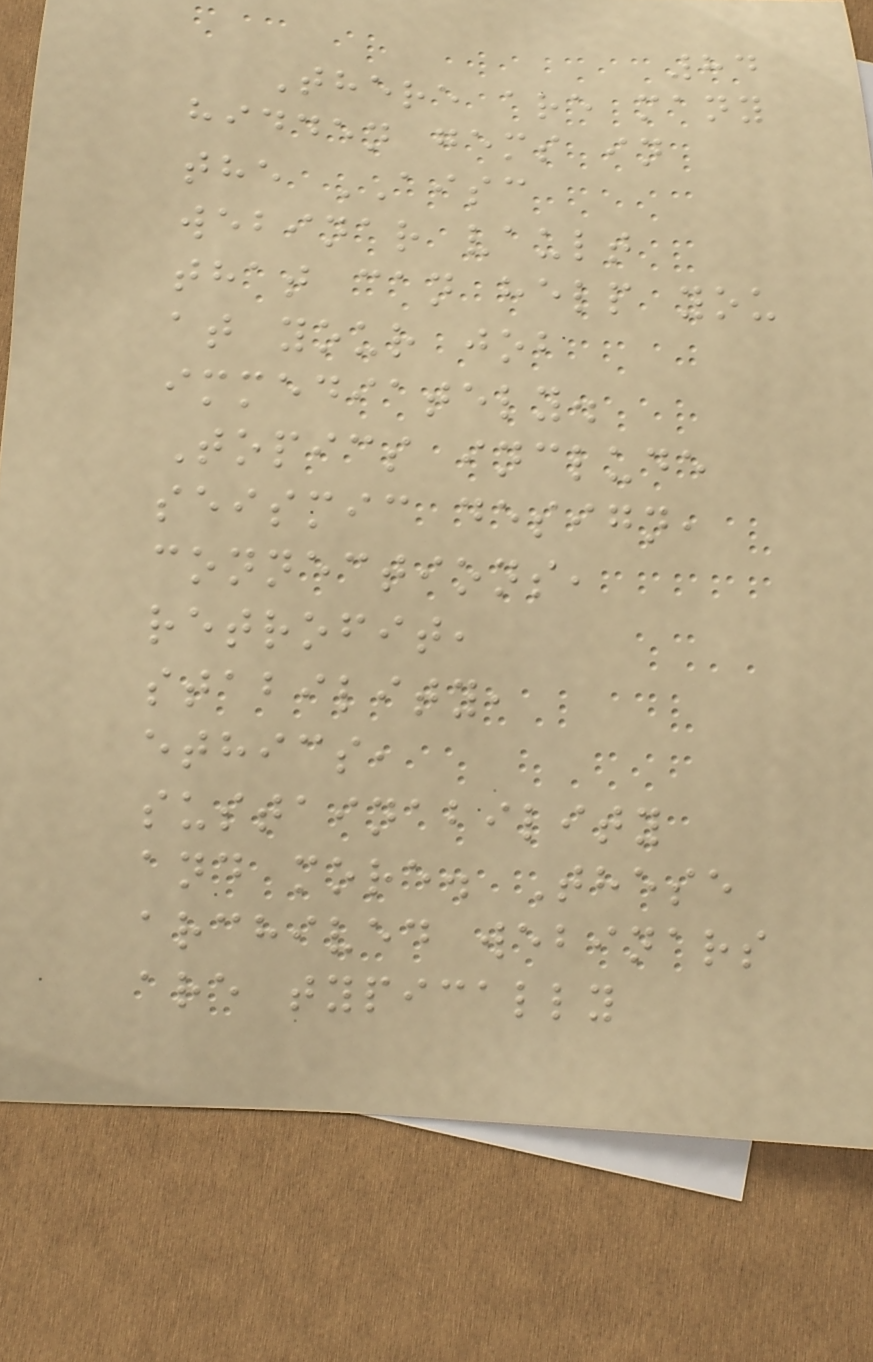84
There are many
hidden gems in
the AISC
webinar vault
that can help you
at your job
immediately.
Topics include
seismic design,
connections,
retrofit,
stability,
ethics,
sustainability
and more. These
archived webinars
are typically
